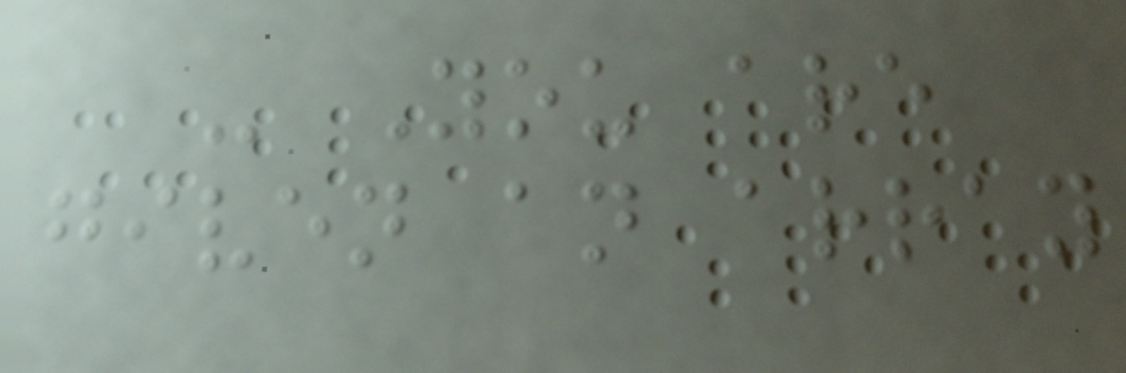- You are
given an array
